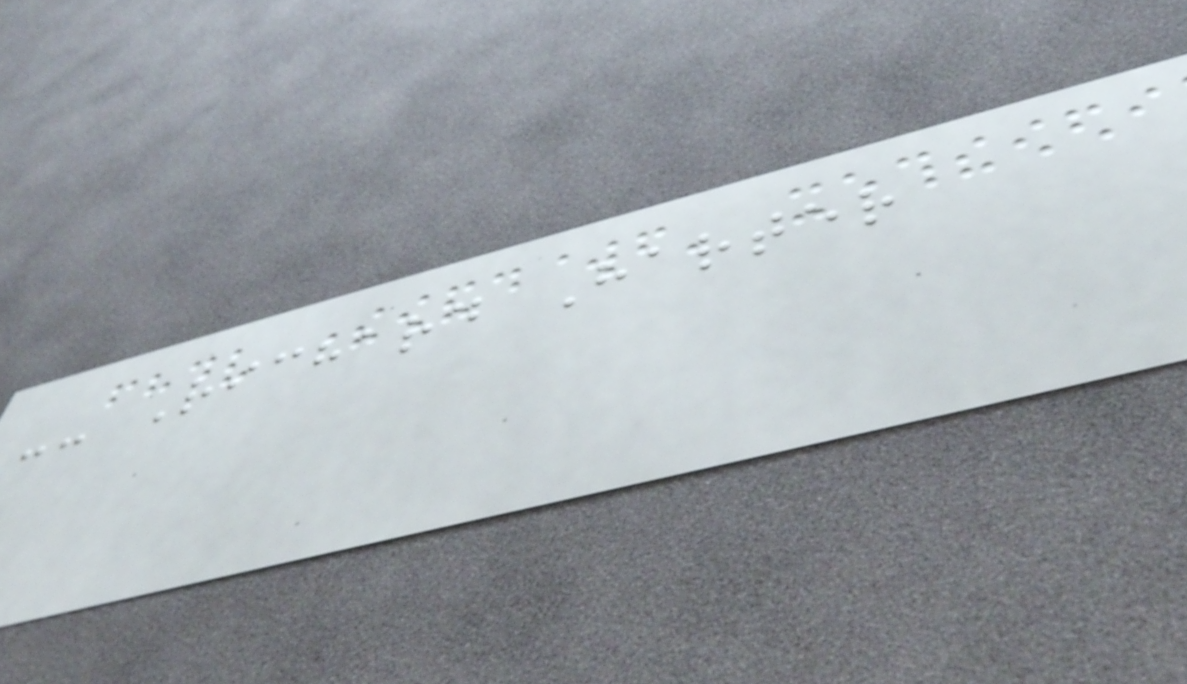-- Richard Harter
